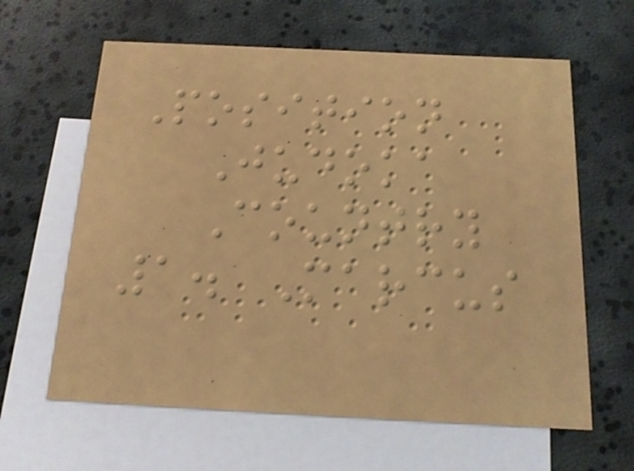Position
Judoka
Country
1. Marcus
